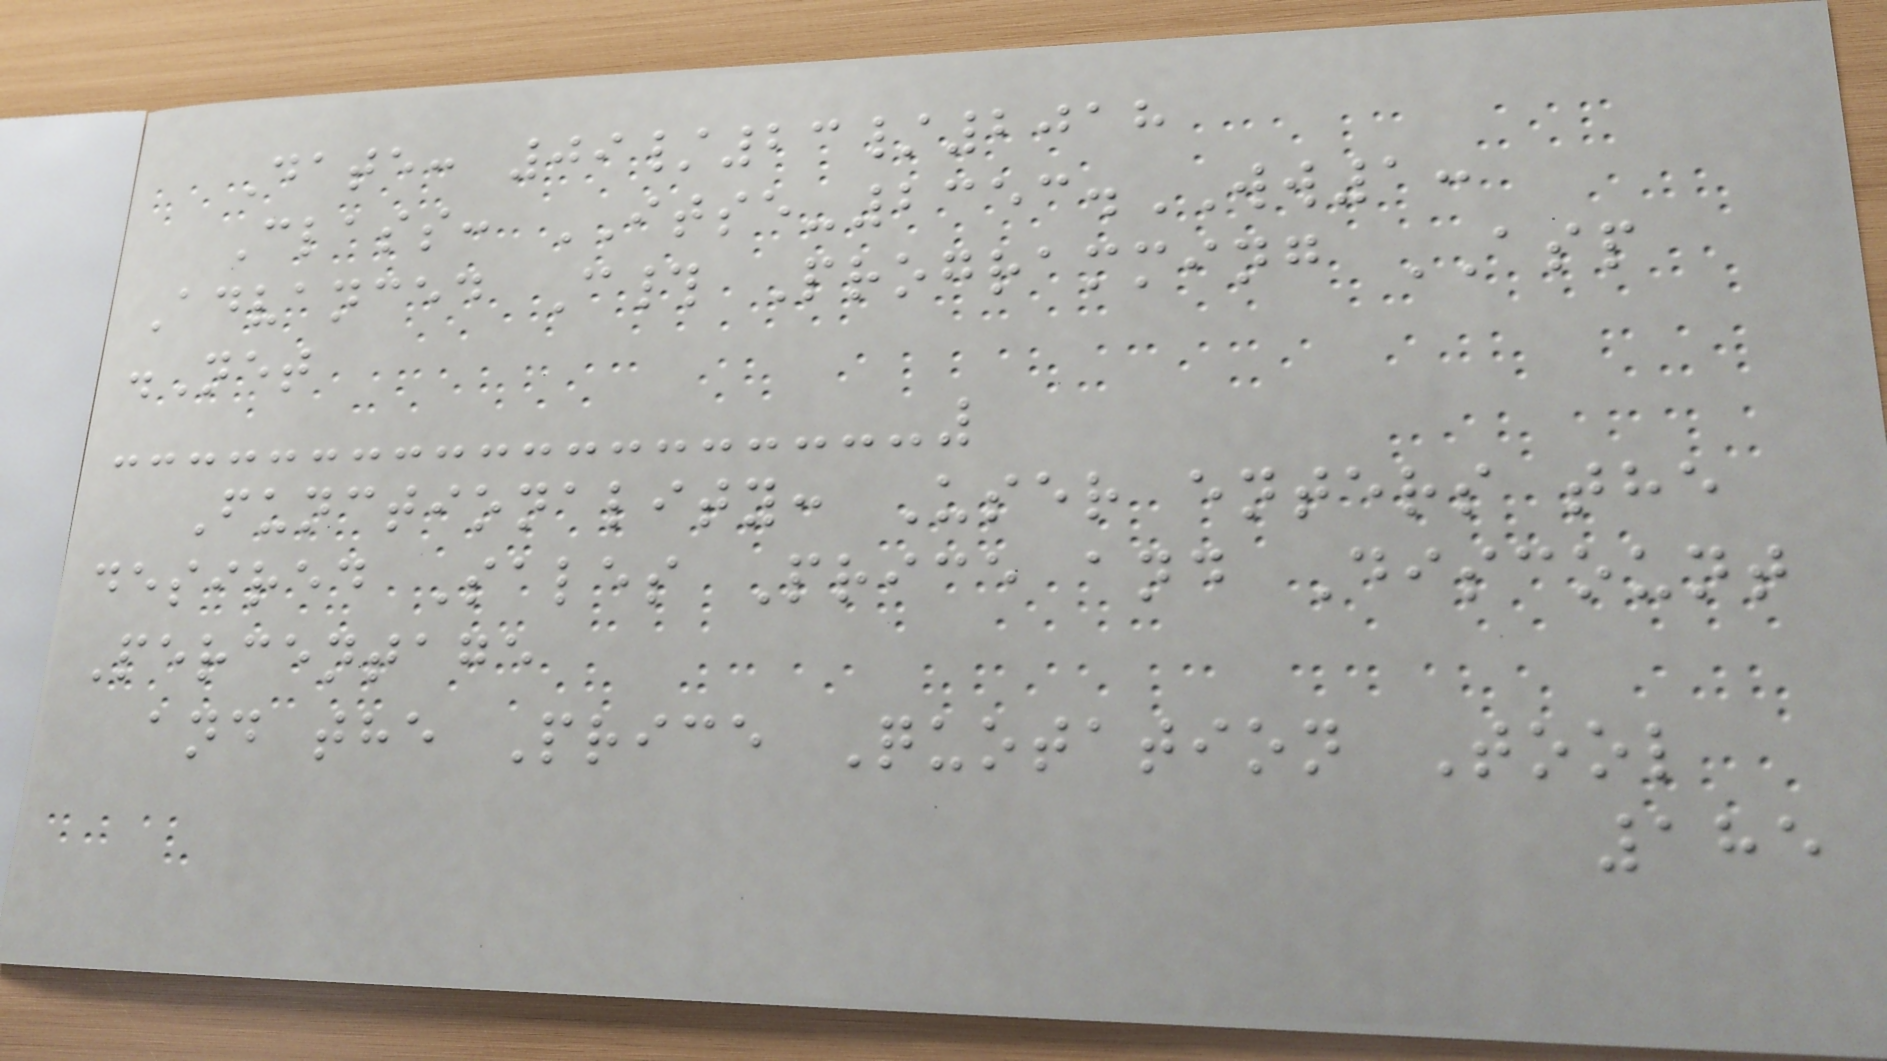Date: 09/23/2018
Class: ITSE-2353.WW1:
Advanced C# Programming ASP
.Net
Functionality: User enters the
desired Sales Price and Discount
Percentage
and the Price Quotation Tool
185
